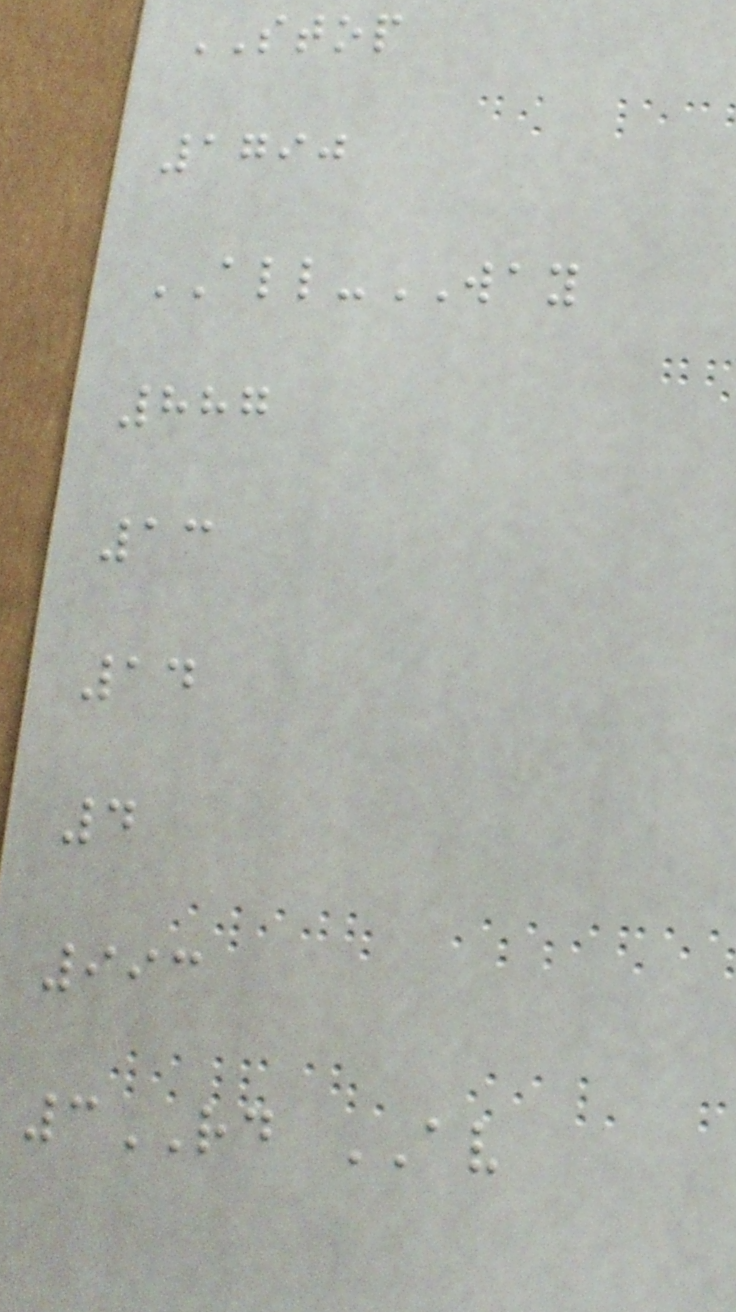STOP
1790
ALL-WAY
887
13
14
4
993
3RD AV
